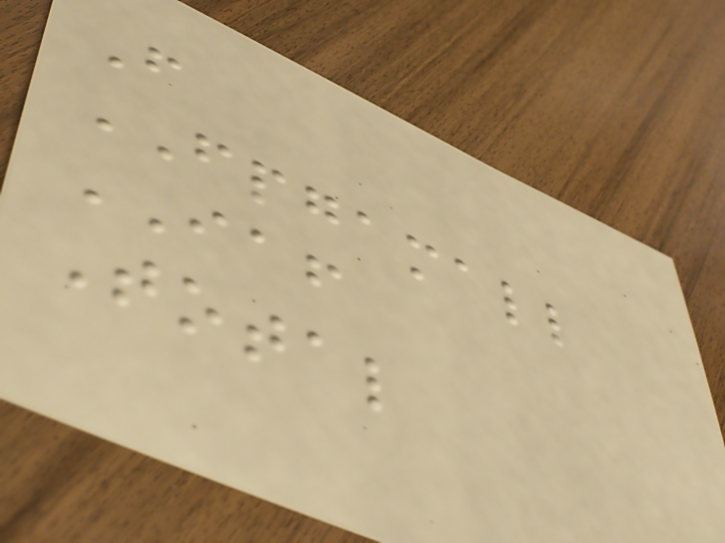F
FPGAMALL
IAF
Total
